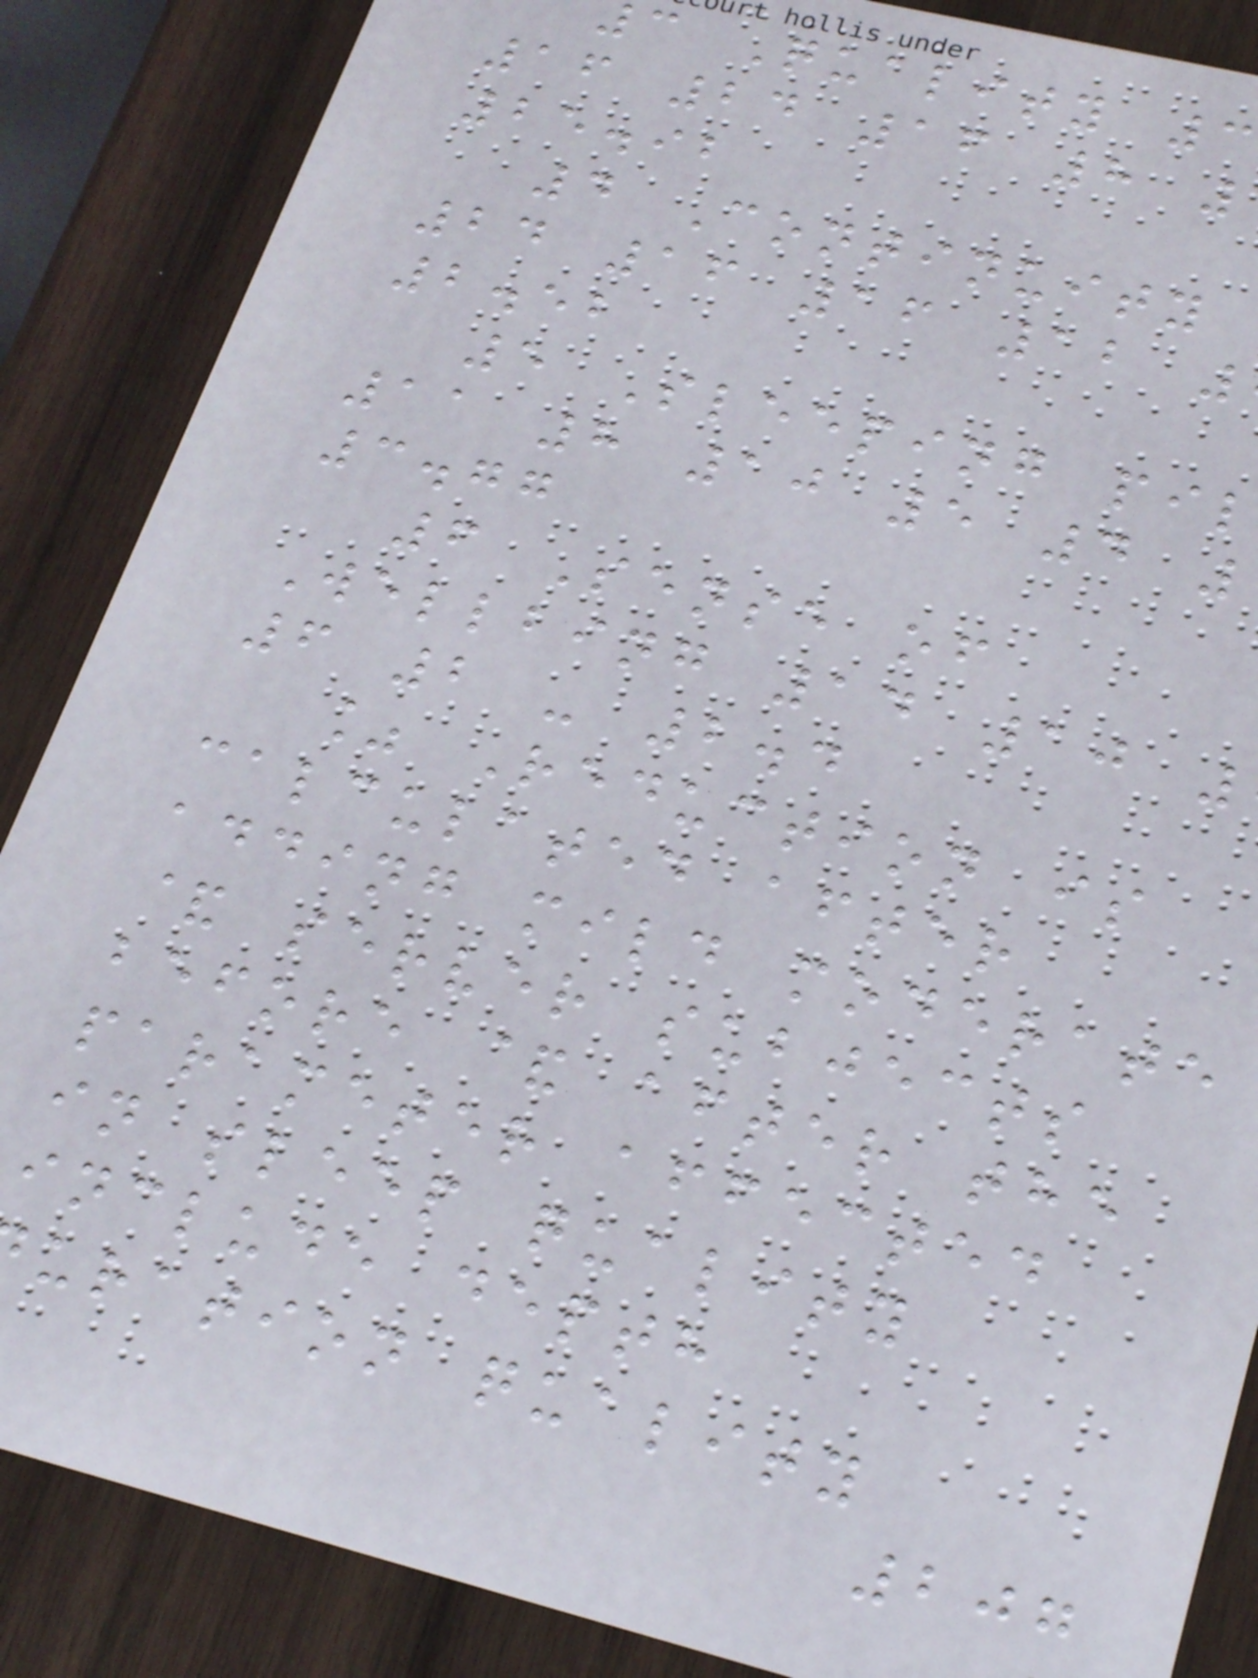c Quality 3
16 24 16 8
25.92
4 Continuity
24 16 16 12
2.52
5 Sleeping pil
11 8 10 5 4
3.77
6 Sense of
Wellbing 14 10
6 2 - 2.4
% Reduction is
calculated after
adding mild moderate
& server subjects
before & after the
parameter affected
in sleep quality
include depth
uration quality
207
